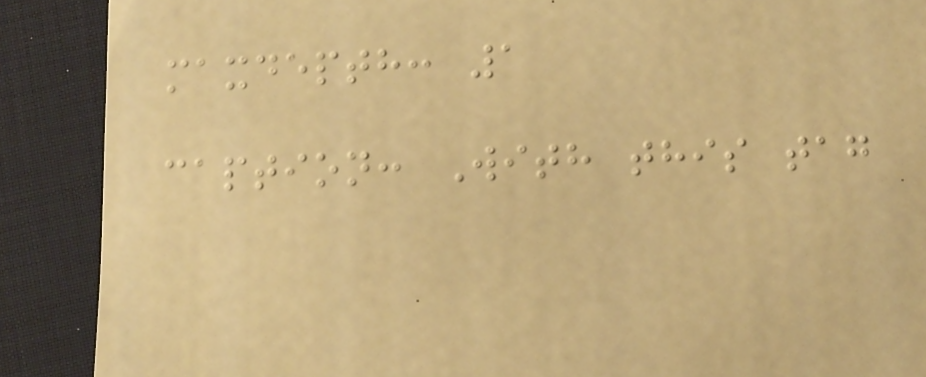maxdepth: 1
caption: With this tag
